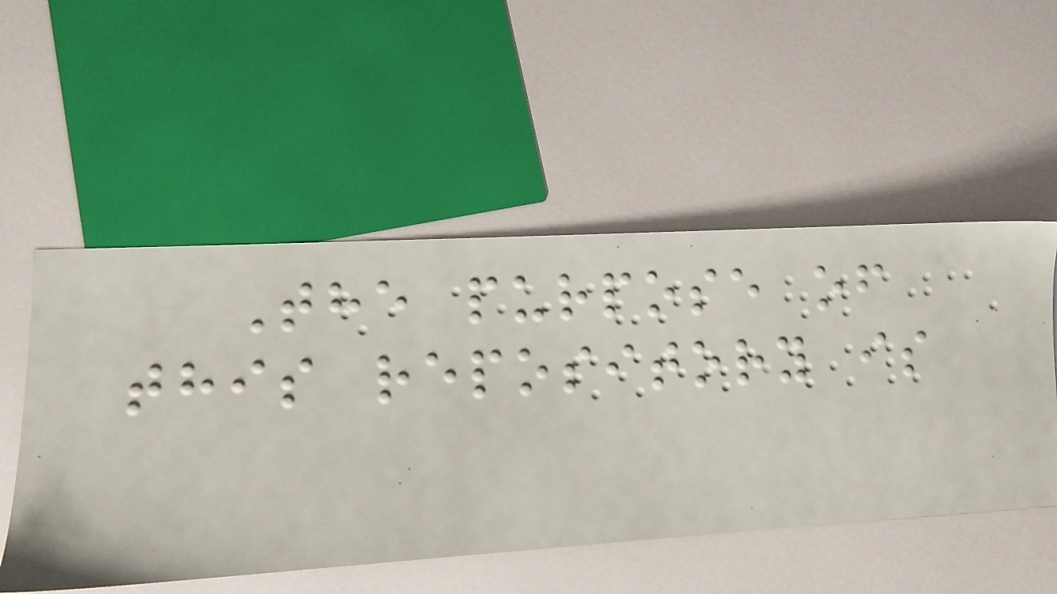The purpose of
this repository is
